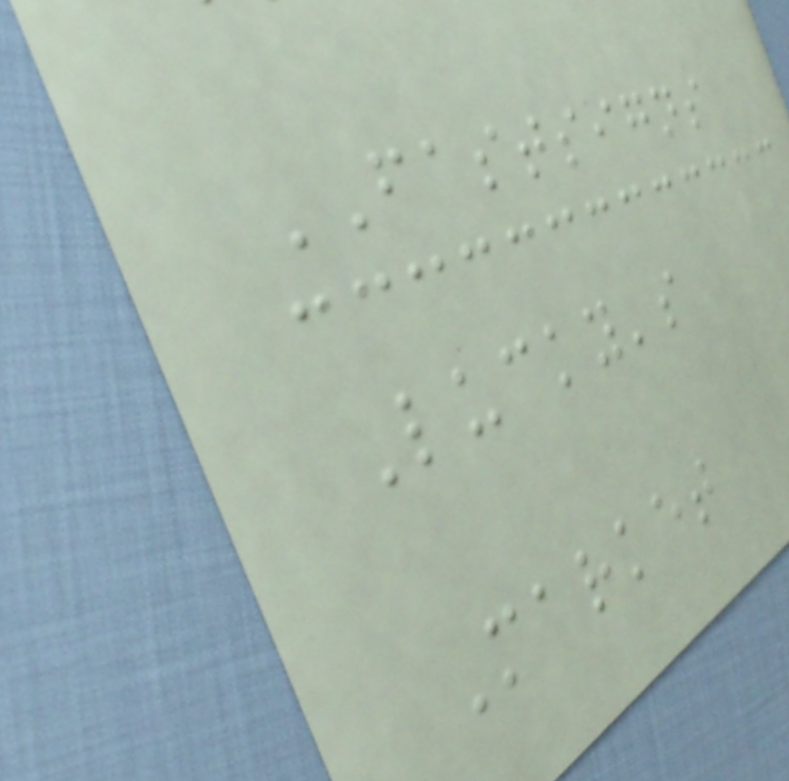FASTSIGNS
Lucky's
Market
